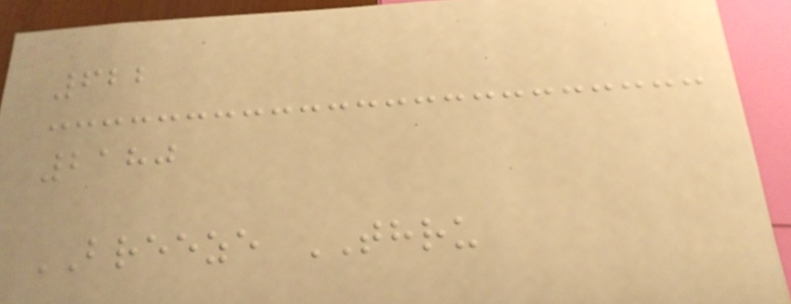622
2180
BREEZE THRU
